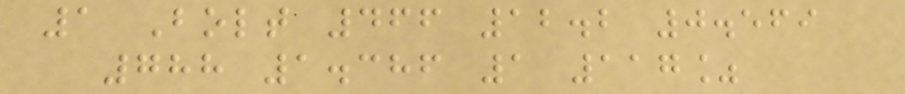1 Bolt 466 12.2 0.569
788 1.386 1 117%
